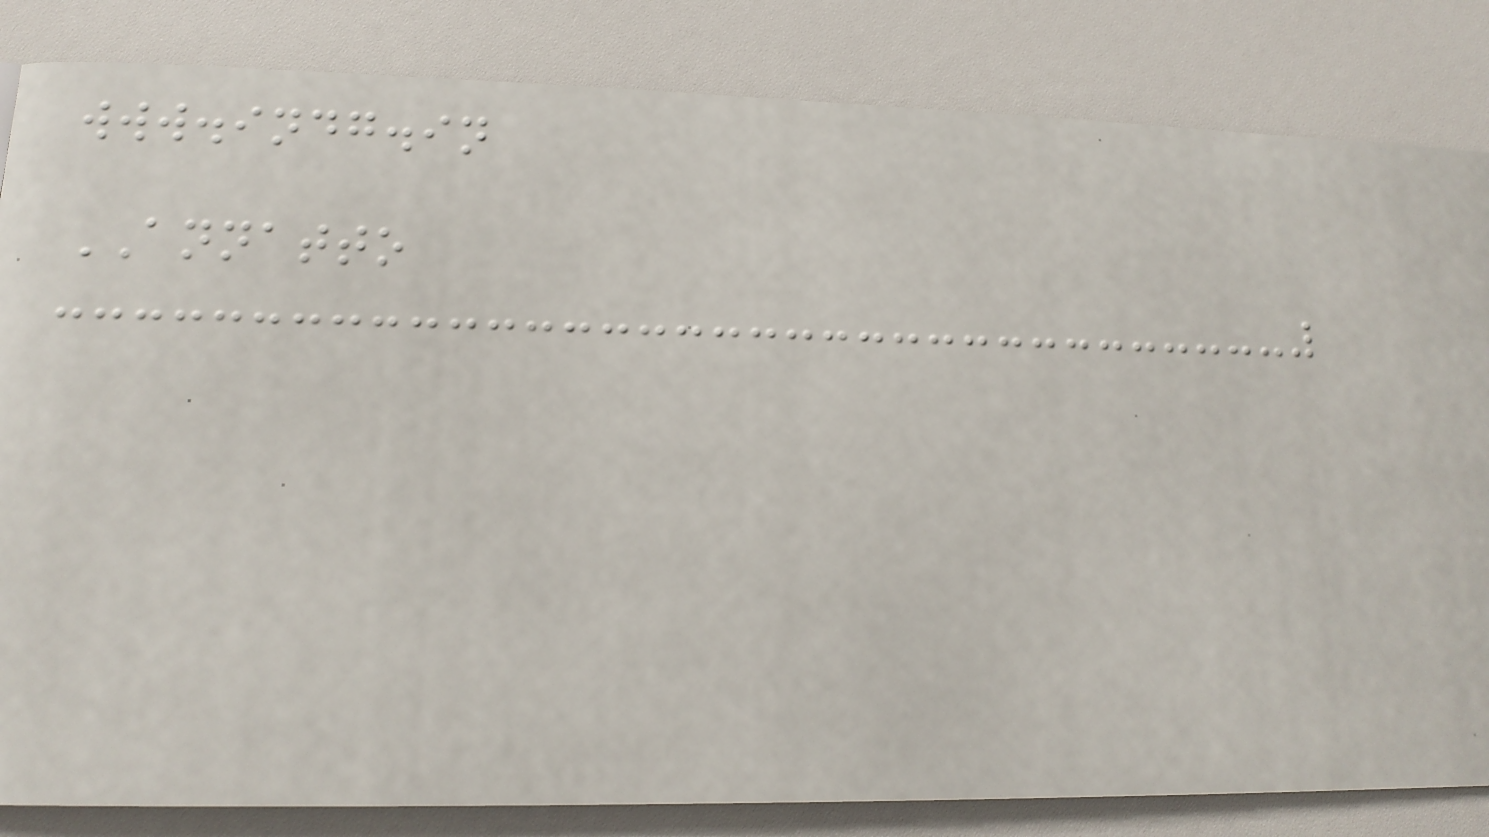www.indg.in
ANNATTO
